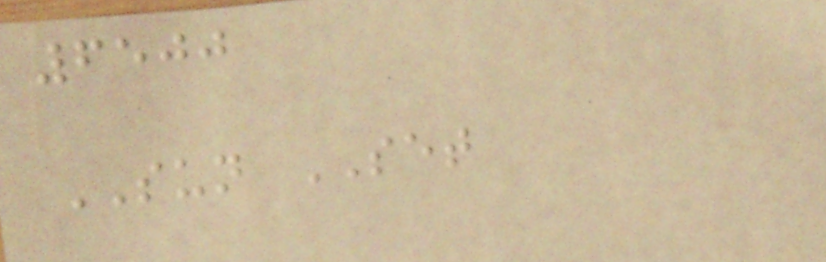6500
SUN SET
